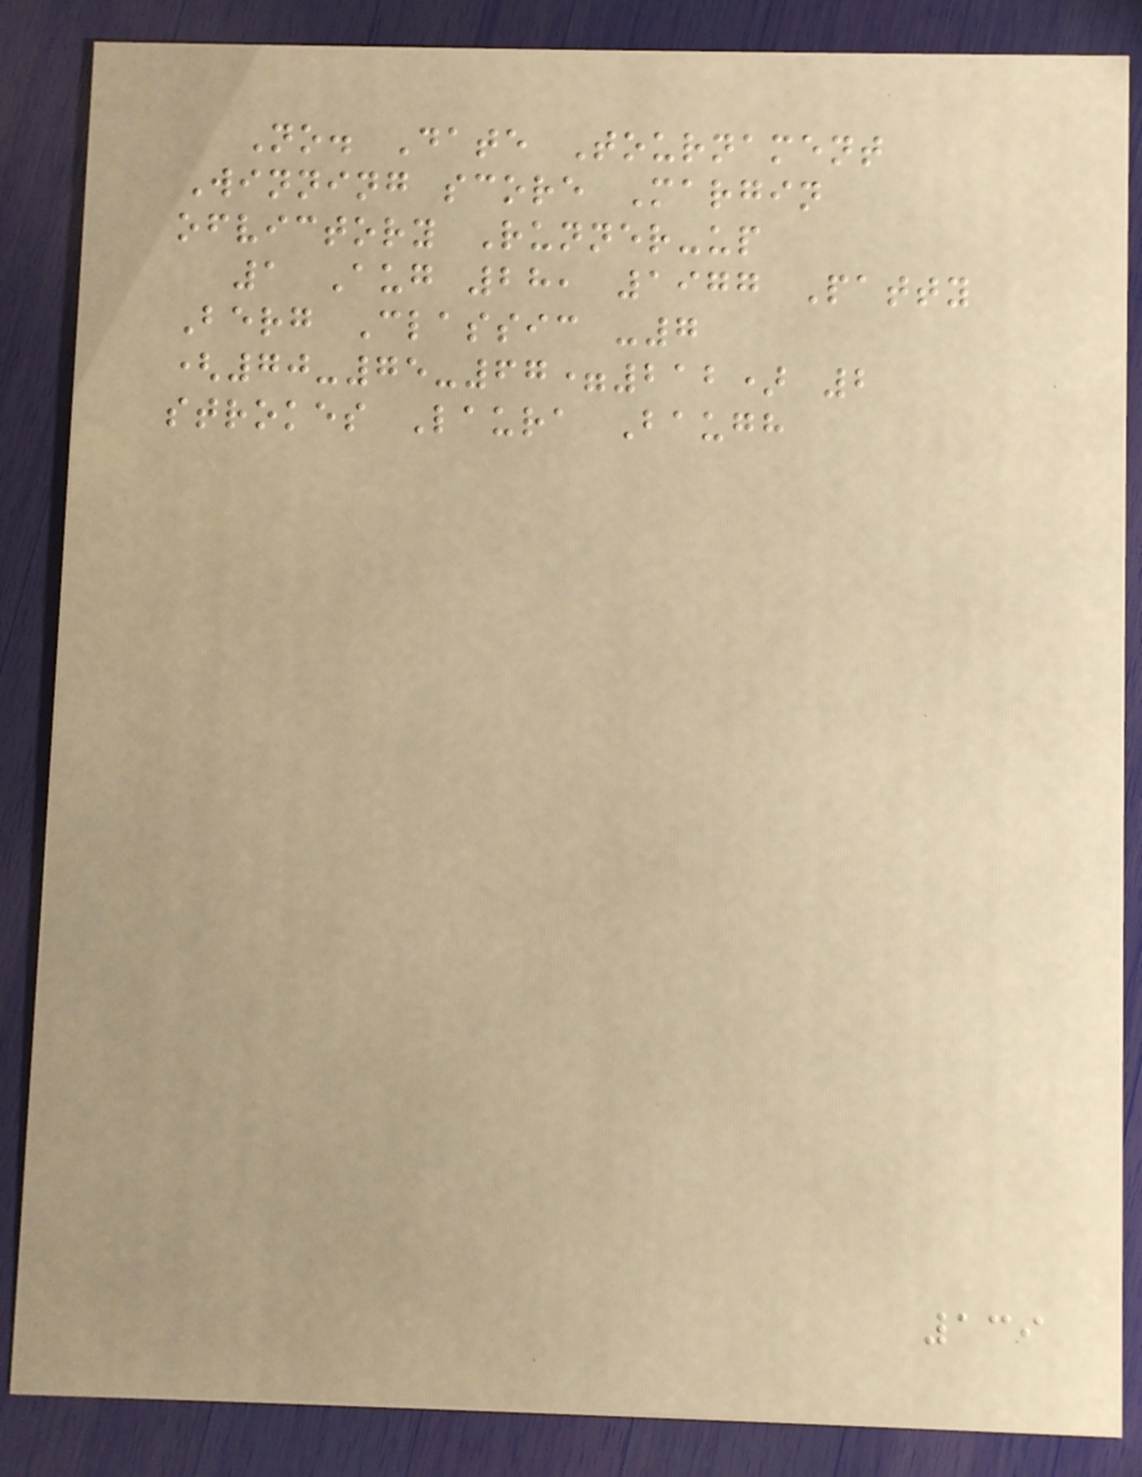No. Date Tournament
Winning score Margin
ofvictory Runner-up
1 Aug 28, 1977 Patty
Berg Classic -7
(70-75-67=212) 2
strokes Laura Baugh
139
